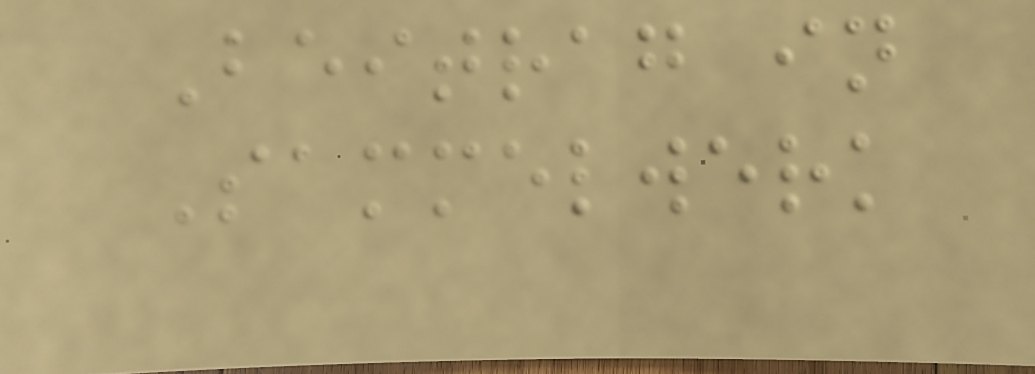Beitrag in
Sammelwerk
